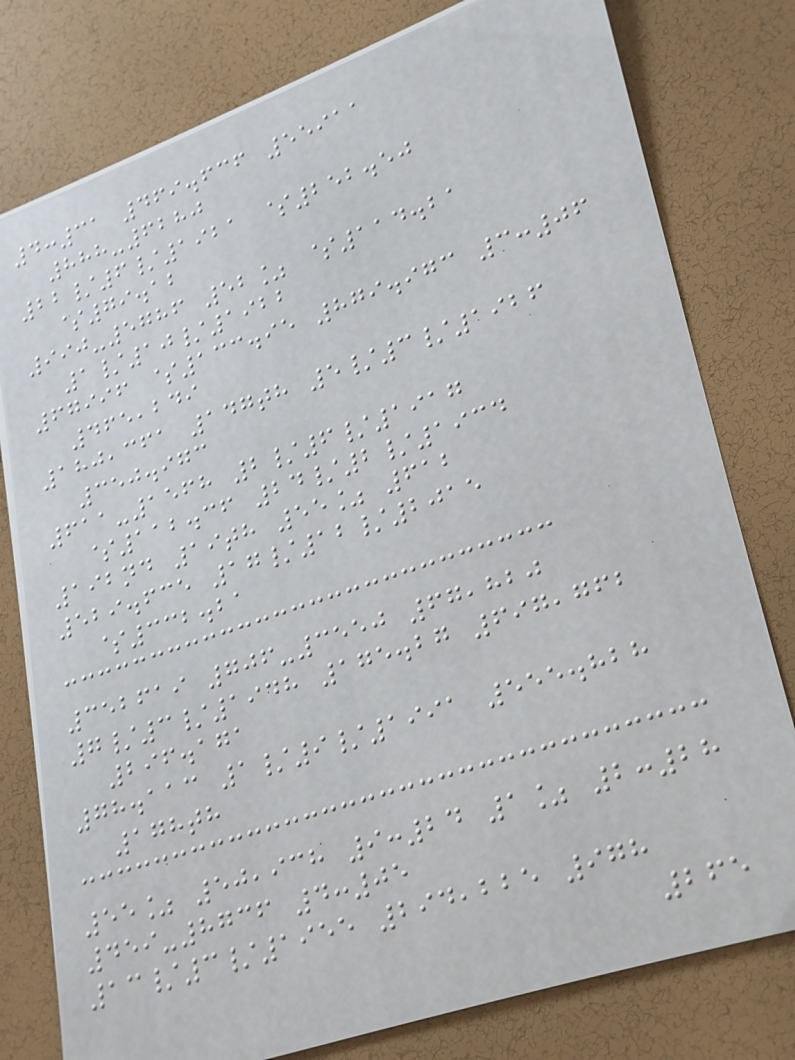4:31 469.636 55911
888-6280
22/6/1921 $252.50
$79.12
990-5786 52% $114.21
1/10/1922
67996 $133.95 879.973 3:06
465,249
180,361 147th 5/3/1926
350.973
611-1568 2/6/1917
$112.36 24/2/1934
192nd 19th 55% 612
529.635 17/12/2015
$332.21
352619 706-3550 67,820
7/3/1948 175.27 697,762
296.171
78.113 1/9/1991 555.828
178th
55% 50,938 9:24 1% 2:28
459-8736 4:05
13/3/1955 294,225 978
265
